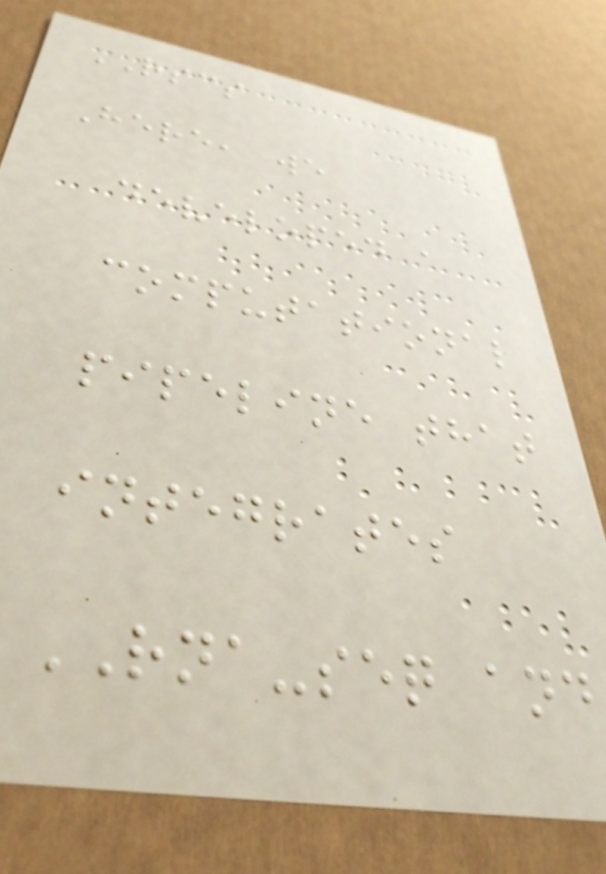RSCS
Here, we
developed a
computational
pipeline that
integrates
RNA-seq and
